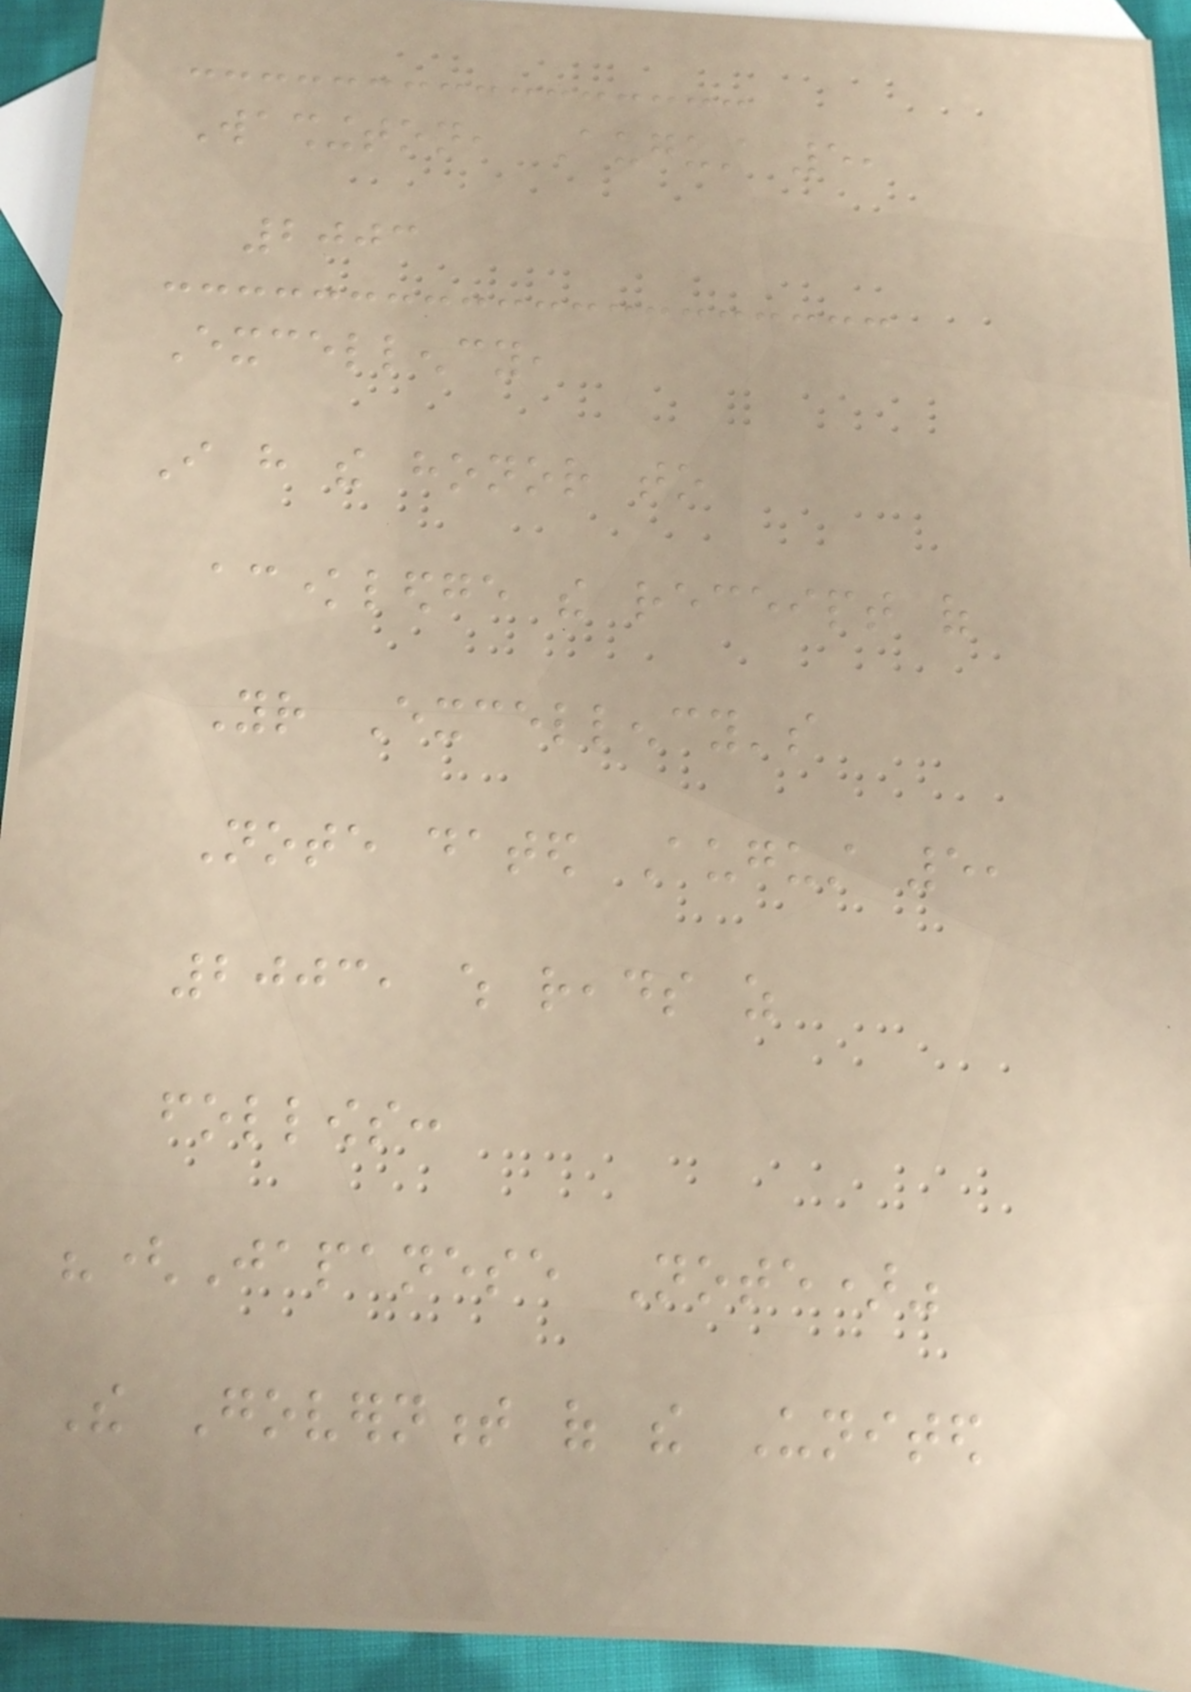Washington, August 5,
2003
Excellency,
I have the honor to
acknowledge the receipt of
Your Excellency's
Note dated August 5,
2003, which reads as
follows:
"(Japanese Note)"
The Government of the United
